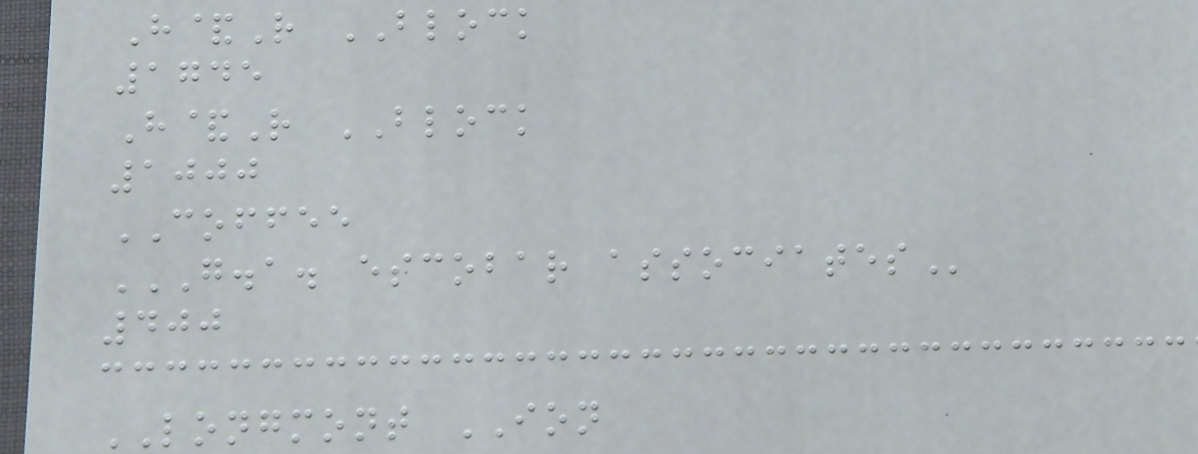H&R BLOCK
1745
H&R BLOCK
1000
COFFEE
G.A. ESCOBAR ASSOCIATES
400
LONGMONT ION
